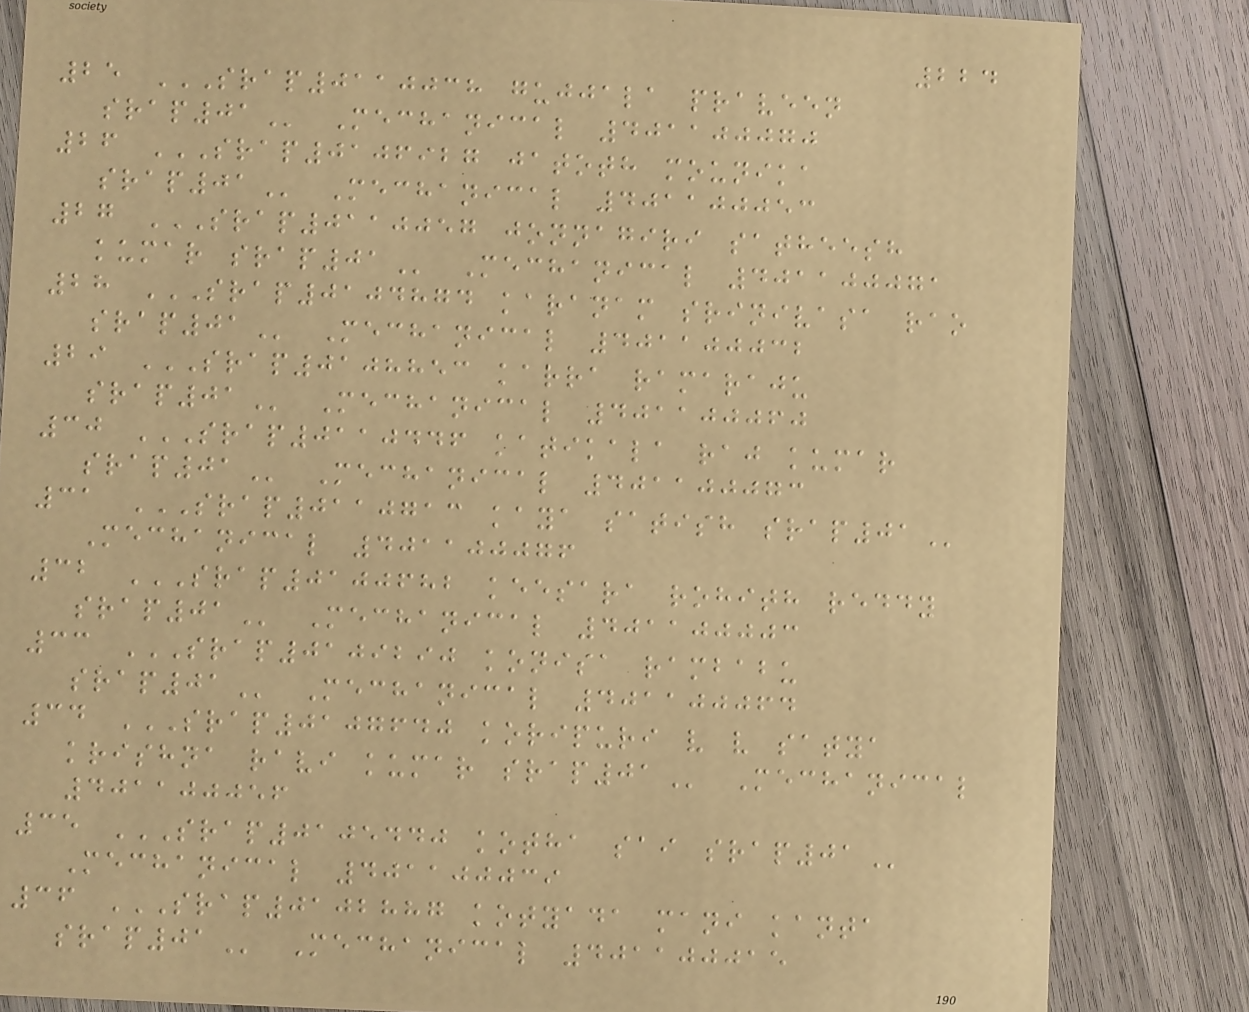224
25 SRAP0110038 GUJJALA PRAVEEN
SRAP01 Mechanical 401100070
26 SRAP0106927 JATOTH MOUNIKA
SRAP01 Mechanical 401100053
27 SRAP0110057 JONNAGIRI SATHEESH
KUMAR SRAP01 Mechanical 401100071
28 SRAP0104874 KARANAM SRINIVASA RAO
SRAP01 Mechanical 401100032
29 SRAP0108853 KARRA RAMARAJU
SRAP01 Mechanical 401100060
30 SRAP0110446 KATIKALA RAJ KUMAR
SRAP01 Mechanical 401100073
31 SRAP0110713 KAYA SATISH SRAP01
Mechanical 401100076
32 SRAP0100682 KEESARA ROHITH REDDY
SRAP01 Mechanical 401100003
33 SRAP0109290 KONISA RAMBABU
SRAP01 Mechanical 401100064
34 SRAP0107640 KORIPURI V V SATYA
KRISHNA RAVI KUMAR SRAP01 Mechanical
401100056
35 SRAP0105440 KOTHA SAI SRAP01
Mechanical 401100039
36 SRAP0102887 KOTYADA MANI KANTA
SRAP01 Mechanical 401100015
